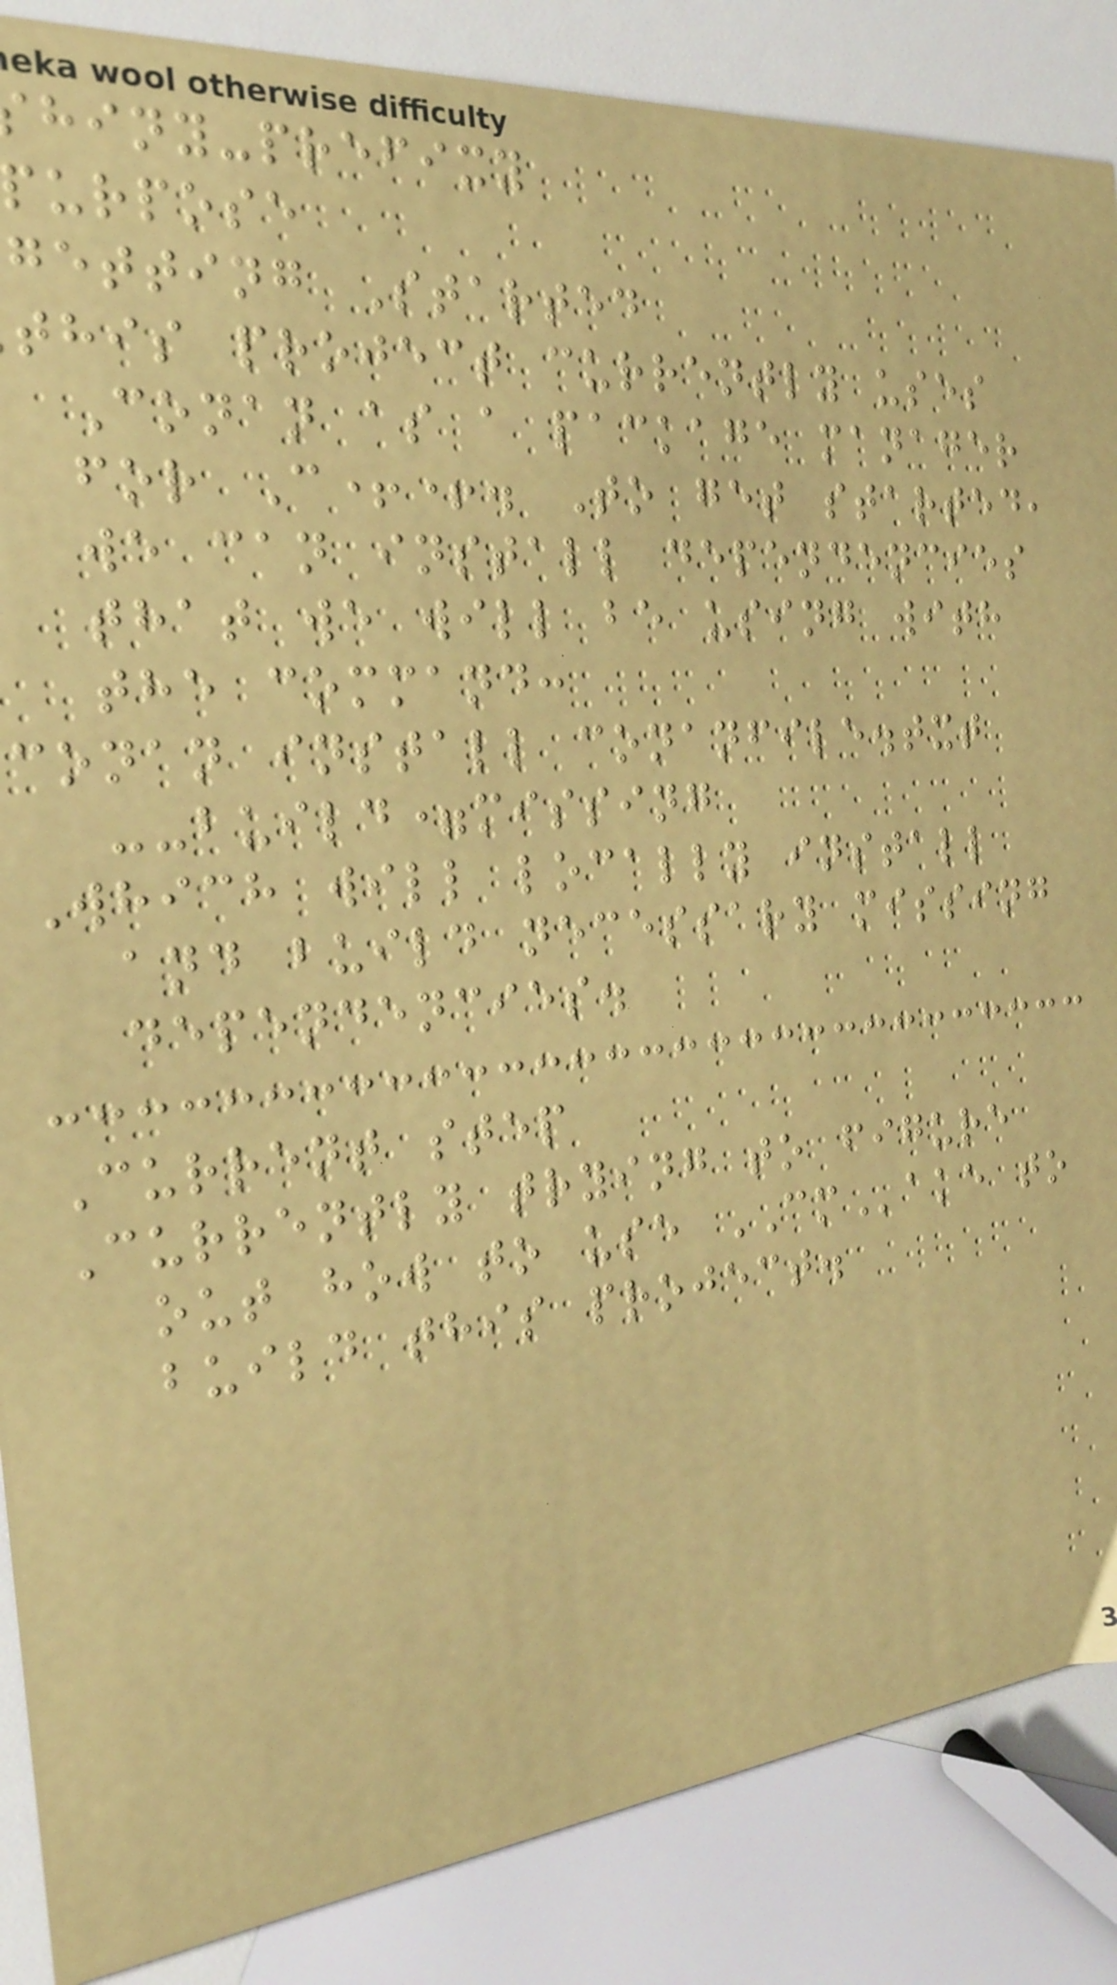hiny-prefixy
purpose
getting Started
this project currently uses
Conan as a package manager
for C++. To get started,
we can install dependencies
that we will be using with
the command:
conan install conanfile.txt
--build=missing
Which will locally install
and build necessary missing
dependencies.
Current step
Currently trying to figure
out how to use CMake to
build this project.
